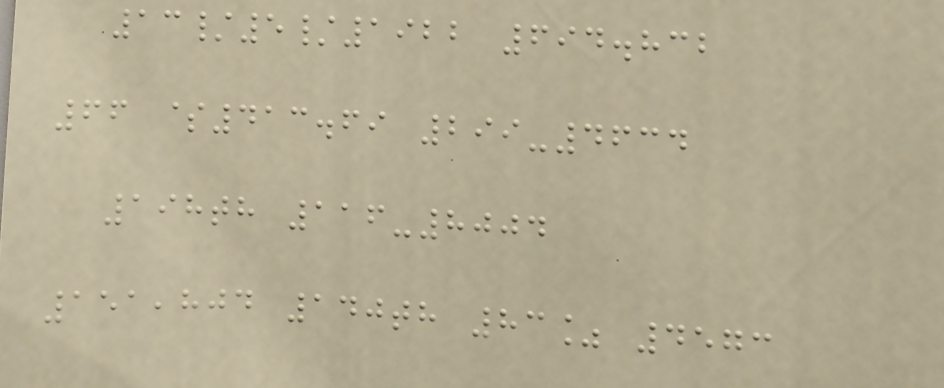13/5/1922 694.832
66 $413.69 299-4634
198th 116-8004
151,804 140th 83% 4573
